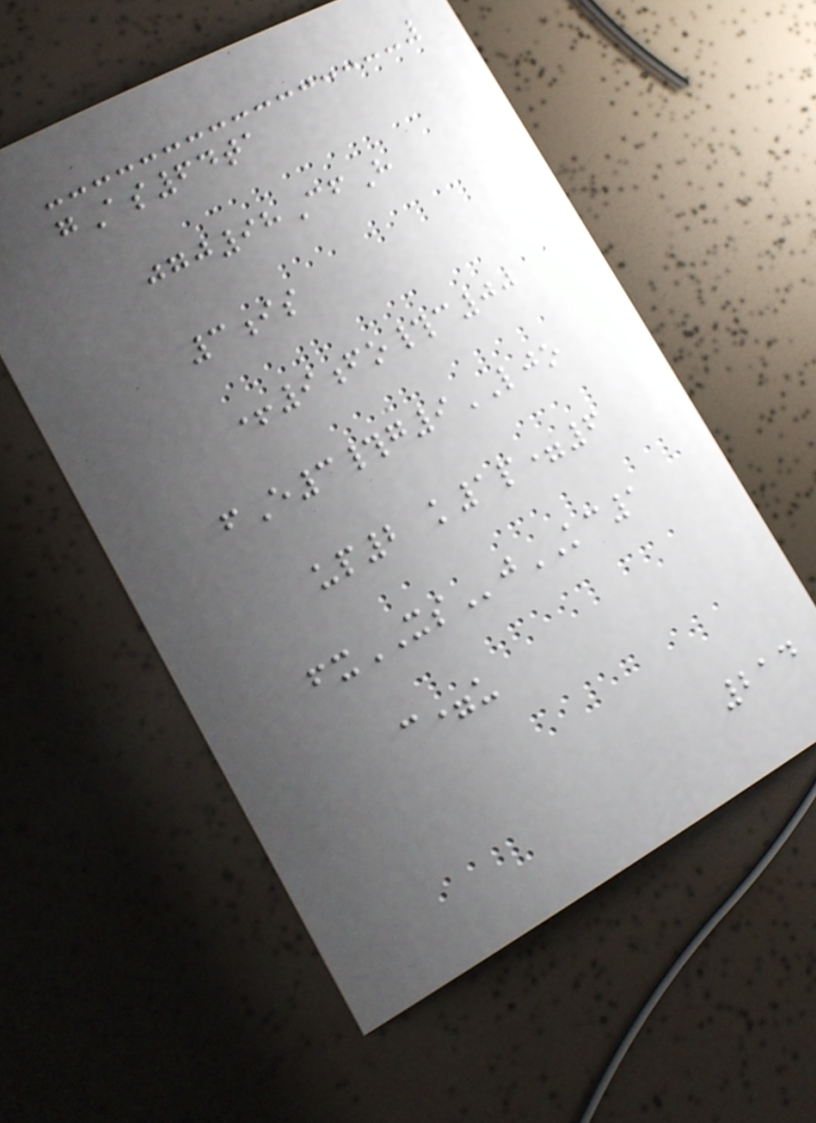gAs64ta
jgj98CfH
3is
+9fo#c00
fE3#g9LJO
up2 k1p=6
fxXSjKC1
c=u
214
